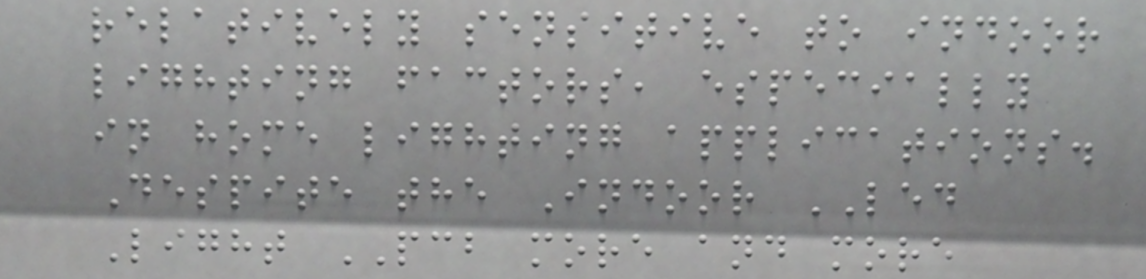relatively sensitive to indoor
lighting factors, especially
in home lighting applications.
Despite the Indoor LED
Light PCB more and more
